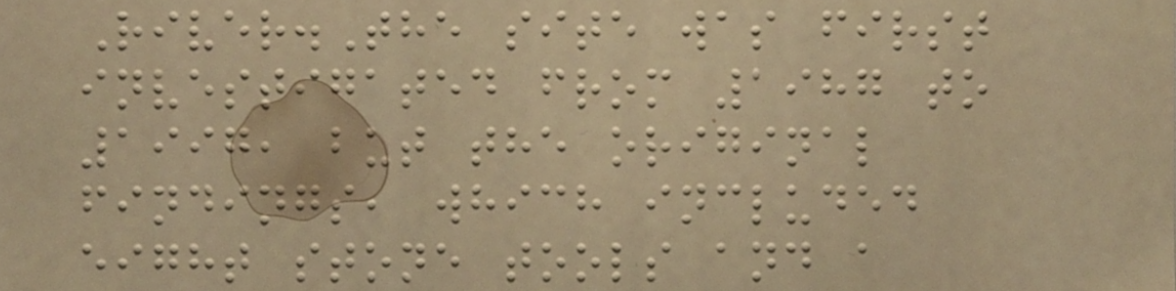River.The site was first
investigated from 1987 to
1997, but the original
findings, which included
eight stone tools and a
